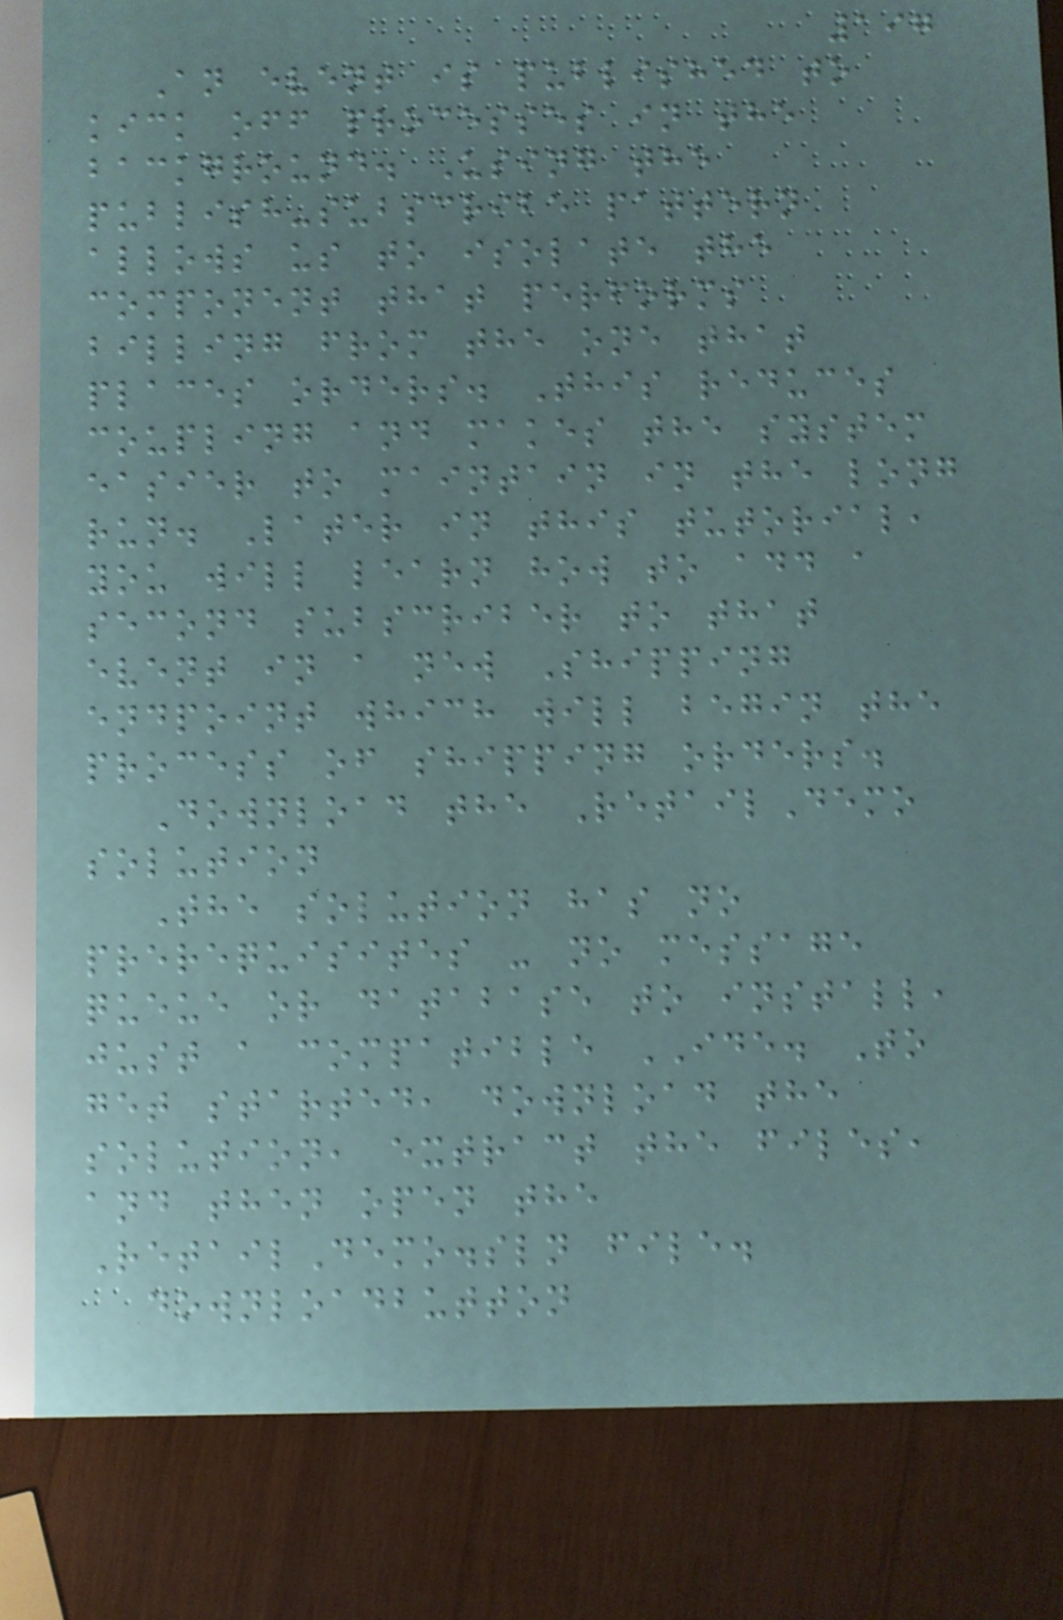197
An event is published to
kick off processes in the
background. Using the
publish-subscribe pattern
allows us to isolate the
component that performs
billing from the one that
places orders. This reduces
coupling and makes the system
easier to maintain in the long
run. Later in this tutorial,
you will learn how to add a
second subscriber to that
event in a new Shipping
endpoint which will begin the
process of shipping orders.
Download the RetailDemo
solution
The solution has no
prerequisites - no message
queue or database to install,
just a compatible IDE. To
get started, download the
solution, extract the files,
and then open the
RetailDemo.sln file.
downloadbutton
